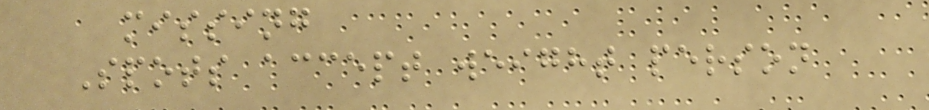missing
Spots accept weight person
